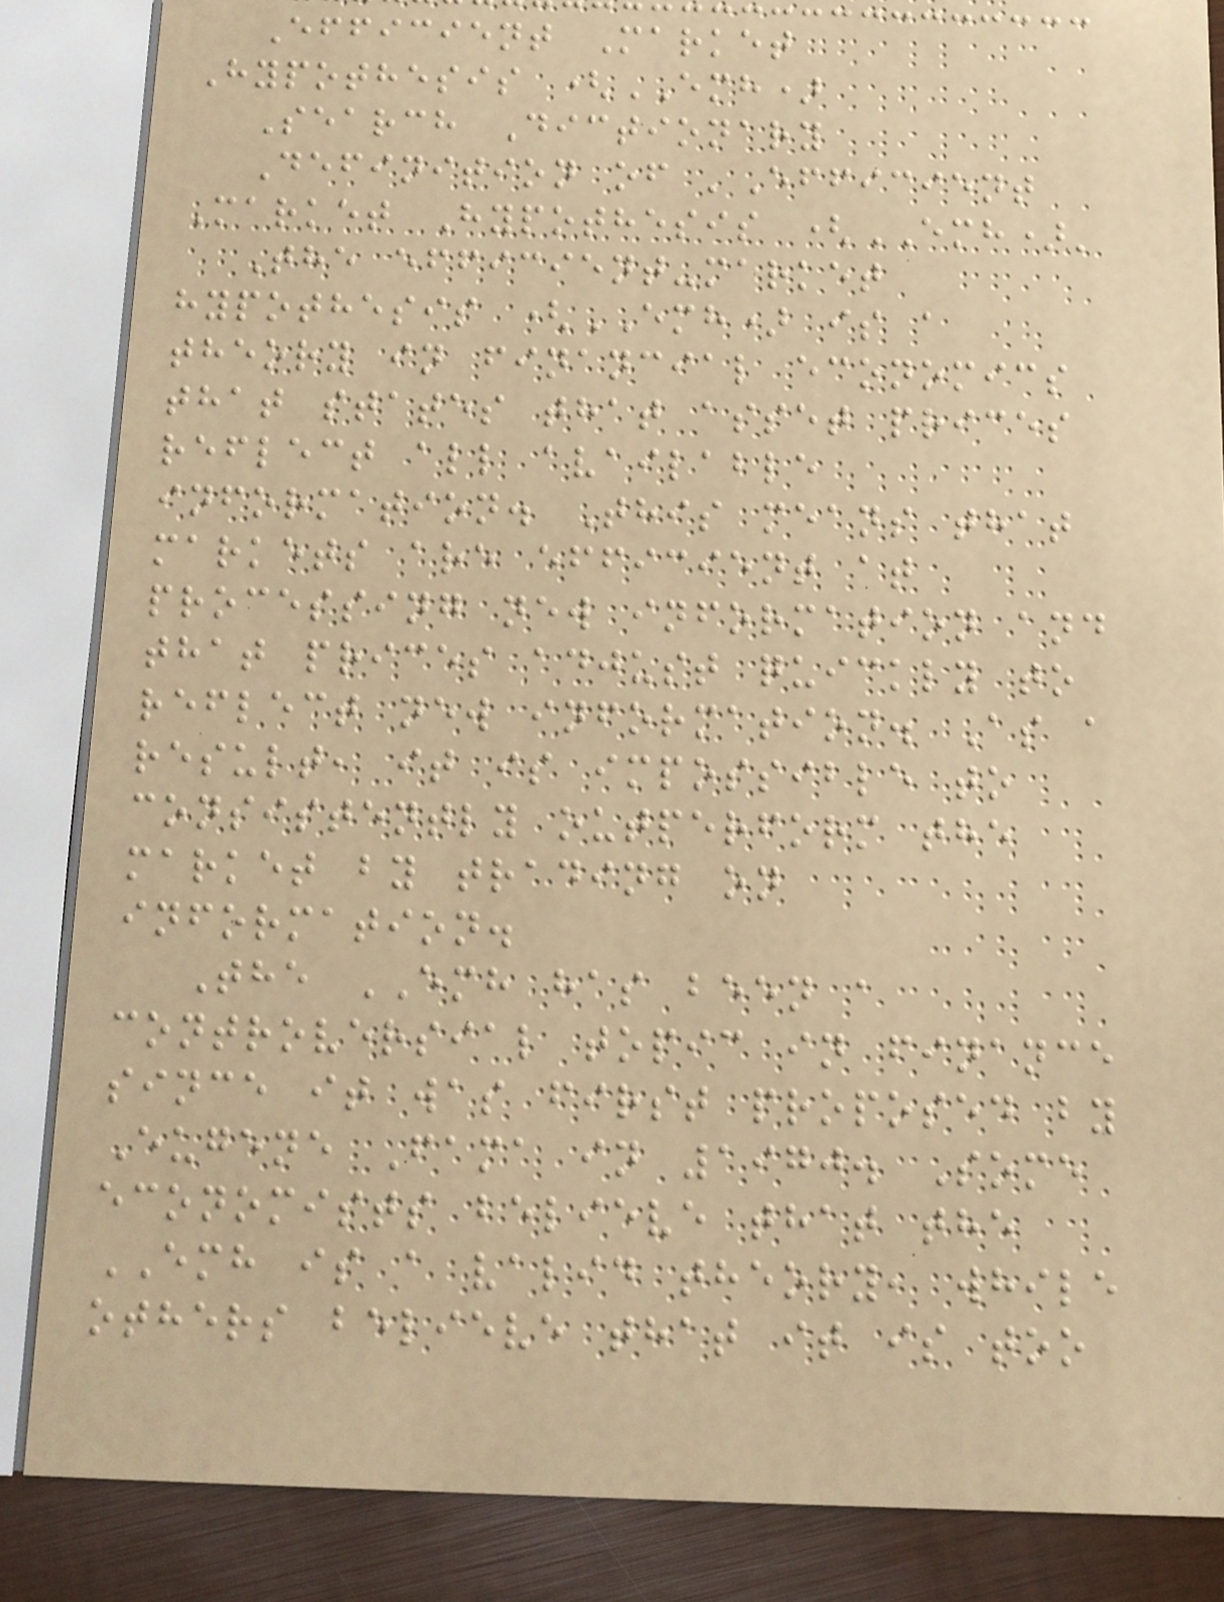Efficient Market
Hypothesis (EMH)
Search Dictionary
Definition of 'Efficient
Market Hypothesis (EMH)'
The efficient-market
hypothesis (EMH) is a
theory in financial economics
that states that asset prices
reflect all available
information. This means that
markets are efficient at
processing new information and
that prices adjust quickly to
reflect new information. As a
result, it is impossible to
consistently outperform the
market by trading on
information.
The EMH has been a
controversial topic in finance
since it was first proposed by
Eugene Fama in 1970. Some
economists believe that the
EMH is a valid theory, while
others believe that it is too
